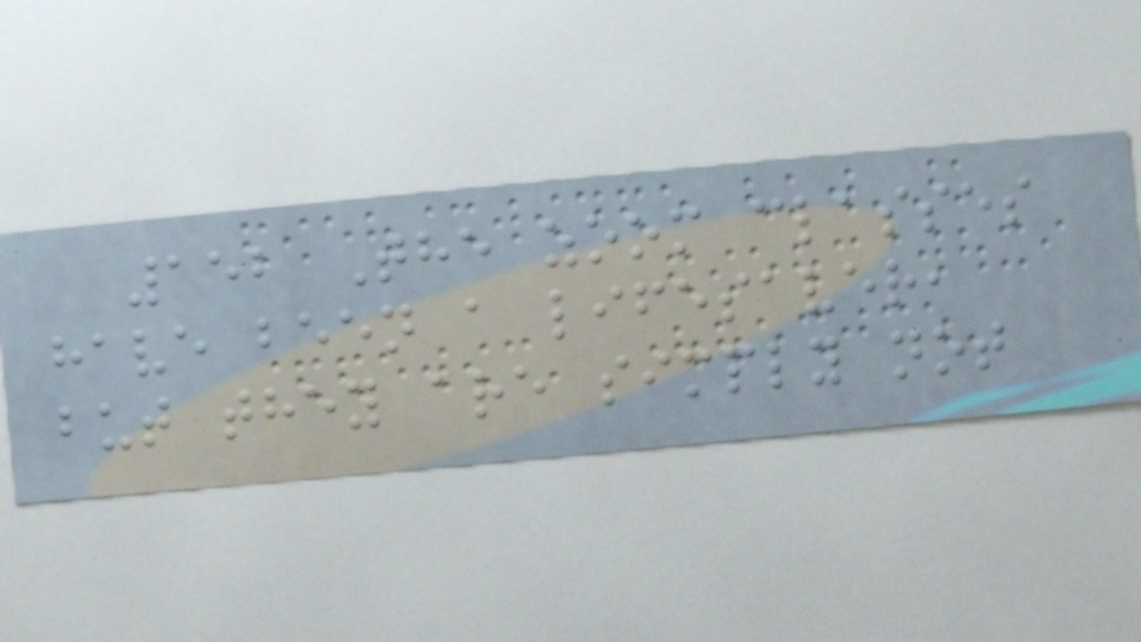152 The zoom classes
have been a lifesaver,
but they are simply not
